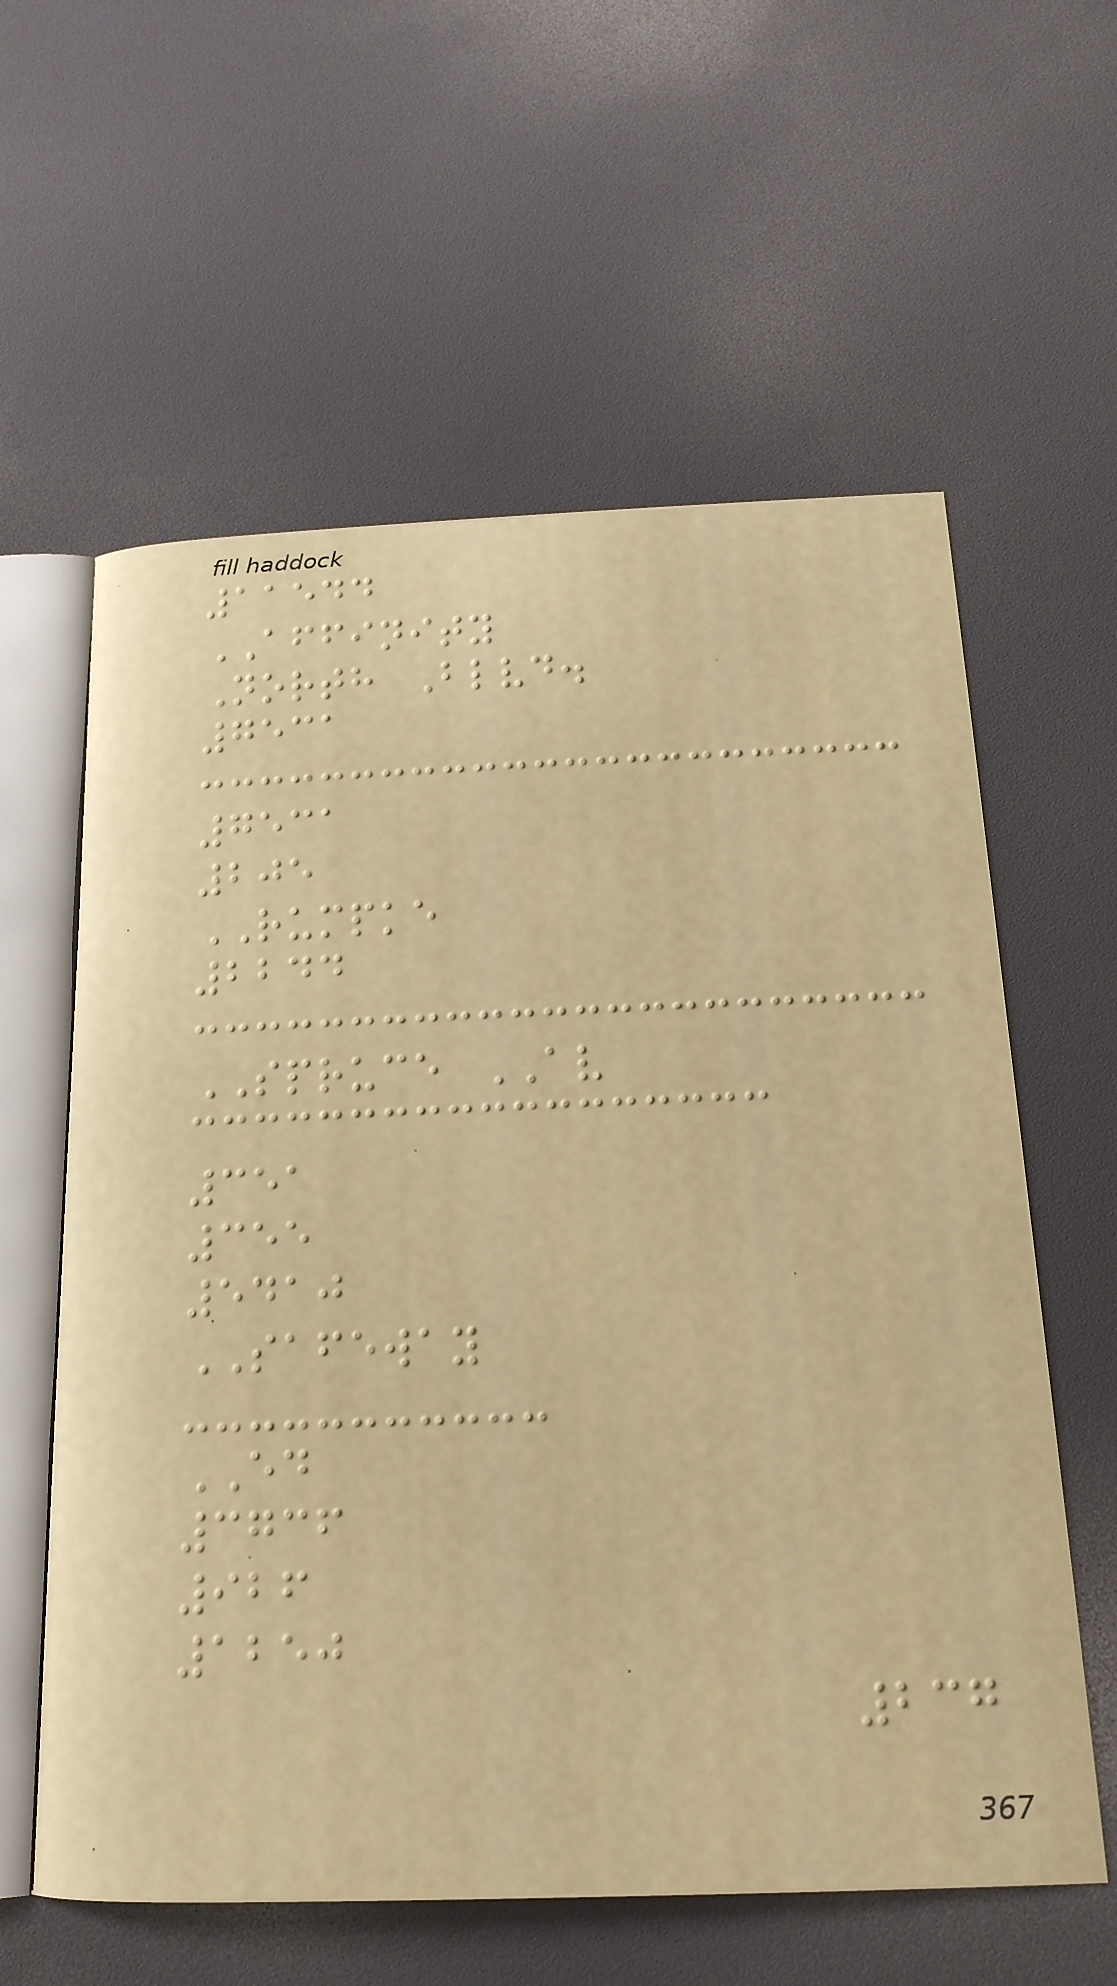11544
AFFINITY
North Blvd.
7531
7531
205
RUMPKE
2244
SPRUCE AV
351
355
5410
SAFEWAY
ED
3736
926
1250
237
